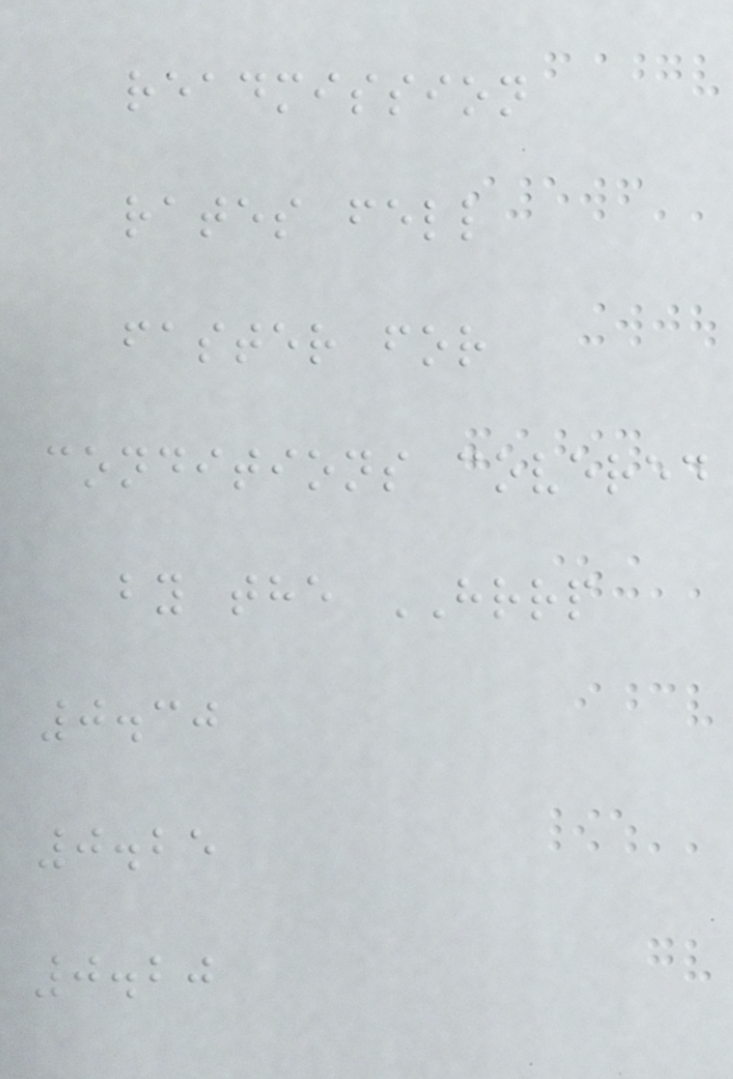readmission
rates fell
faster for
conditions covered
by the HRRP
0.30
0.25
0.20
